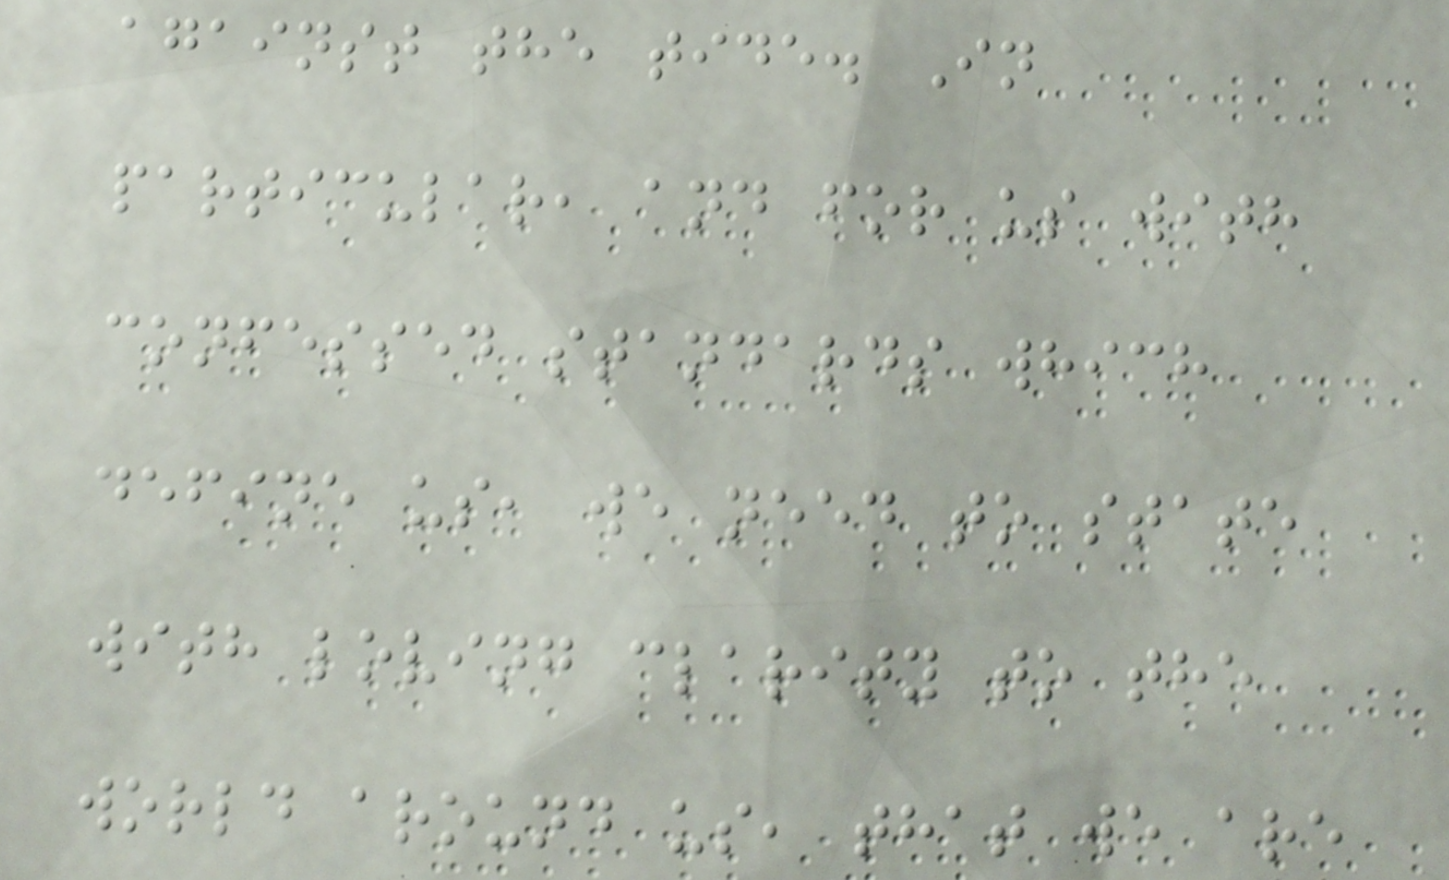against the tide. In
particular, and for us with
confessed standards which
define us, we need to state
with loving clarity to the
world around us, that we are
